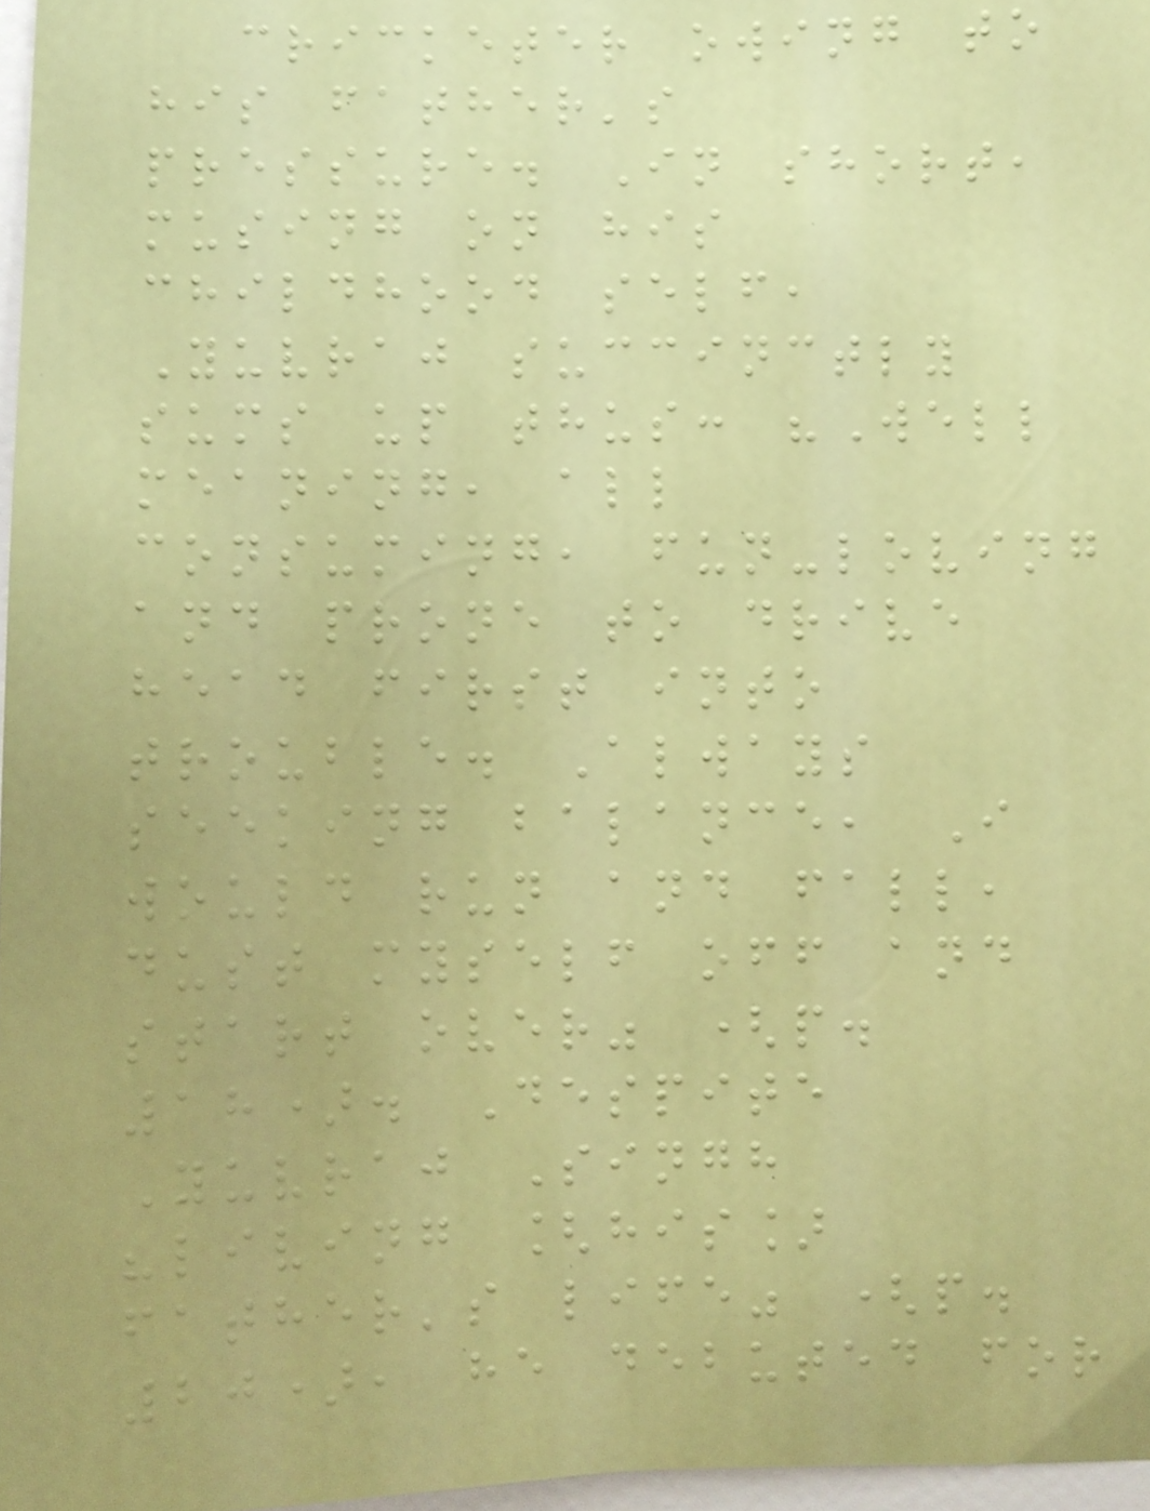cricketer owing to
his father's
pressure. In short,
musing on his
childhood self,
Yuvraj succinctly
sums up thus: "Well
meaning, all
consuming, fun-loving
and prone to drive
head first into
trouble. Always
seeking balance, I
would run and fall,
dust myself off and
start over" (p.
18). Despite
Yuvraj Singh
"living [his]
father's life" (p.
20), he debuted for
